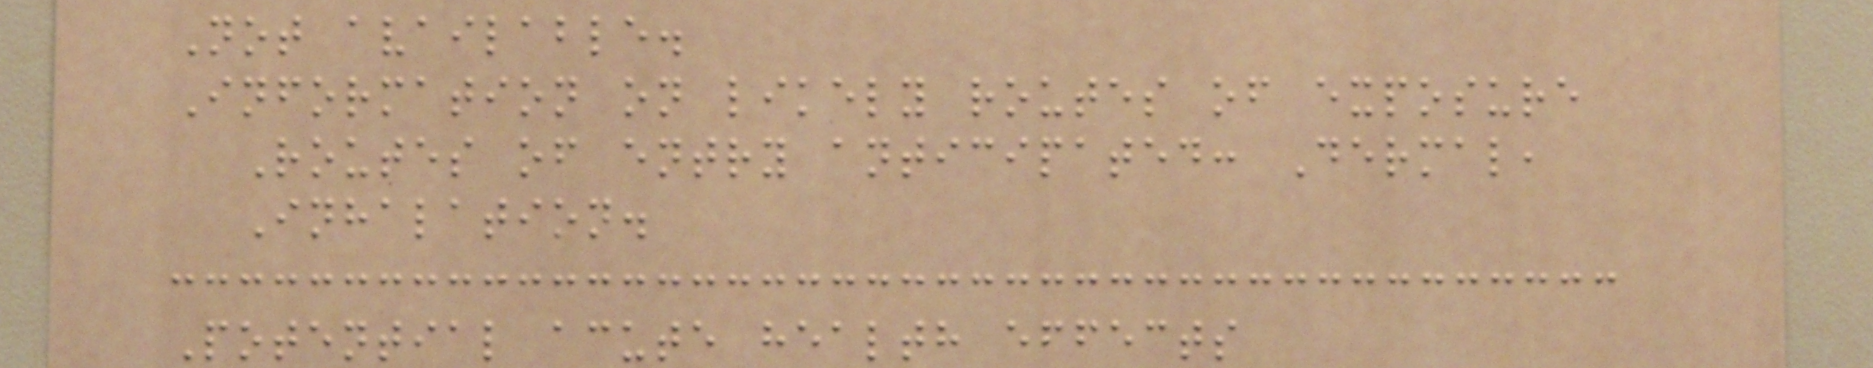Not available.
Information on likely routes of exposure
Routes of entry anticipated: Dermal,
Inhalation.
Potential acute health effects
